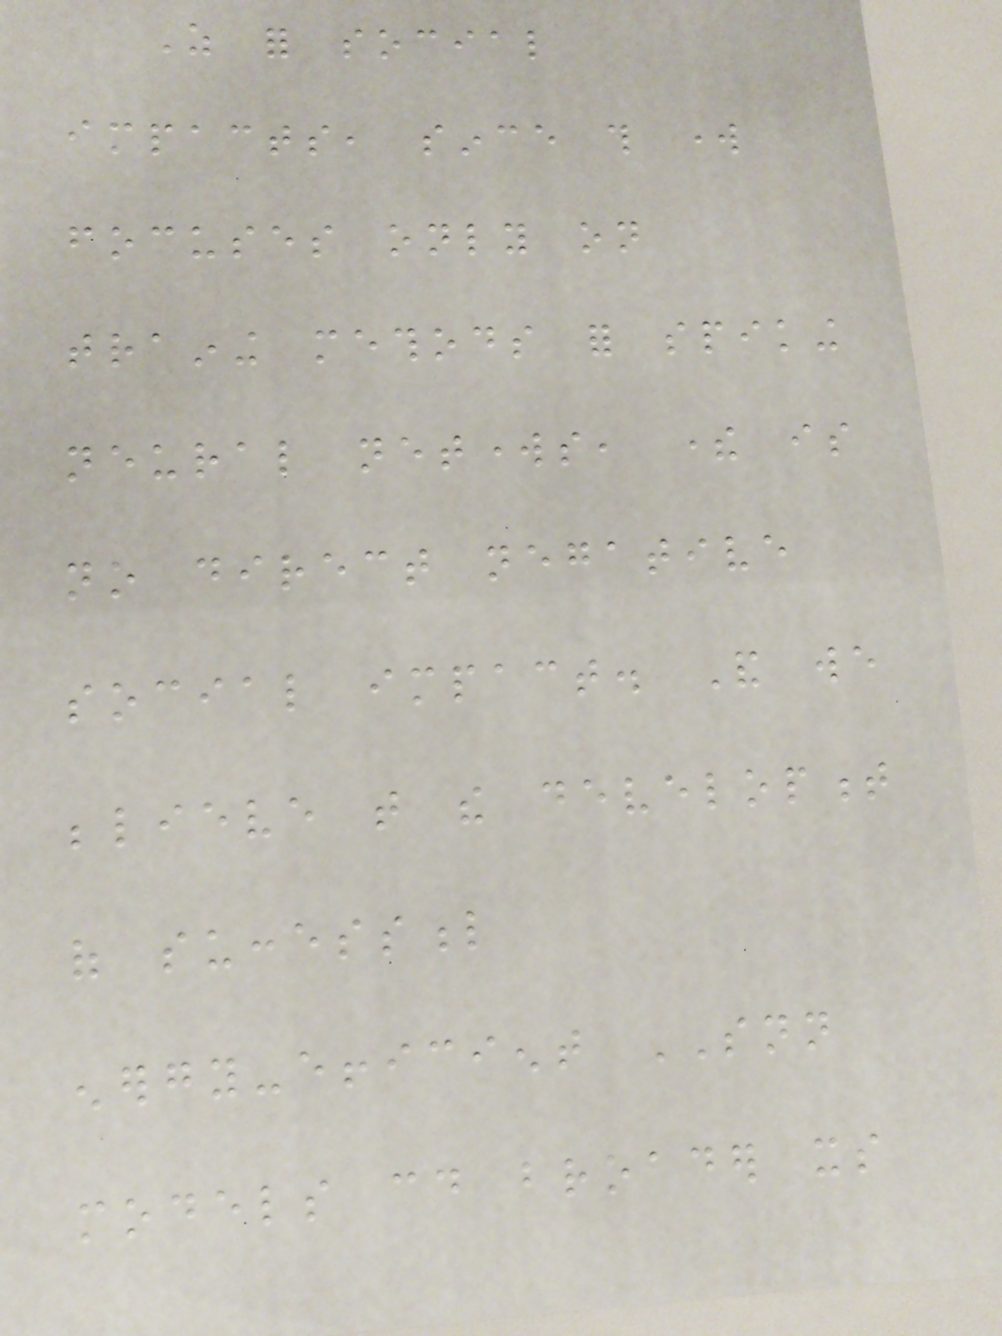As for social
impacts, since this work
focuses only on
training methods for spiking
neural networks, there is
no direct negative
social impact. And we
believe that the development
of successful
energy-efficient SNN
models could broader its
